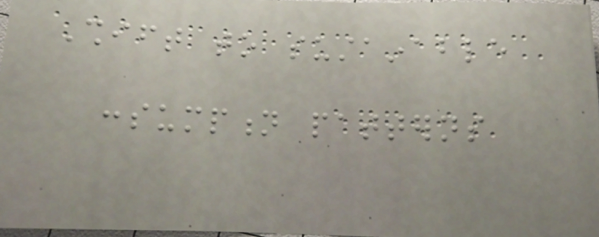Shift to sustainable
consumption patterns
